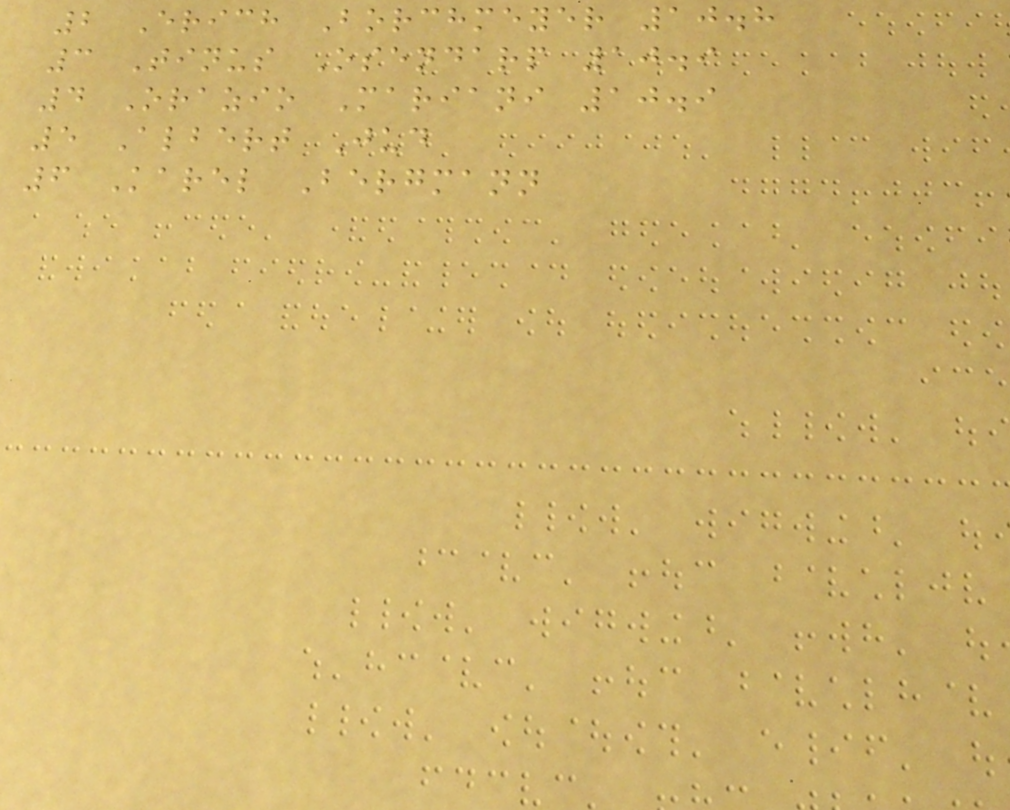2 Erich Borchmeyer 10.8
3 Tinus Osendarp 10.9
4 Orazio Mariani 10.9
5 Albert Jud
6 Karel Bergmann
